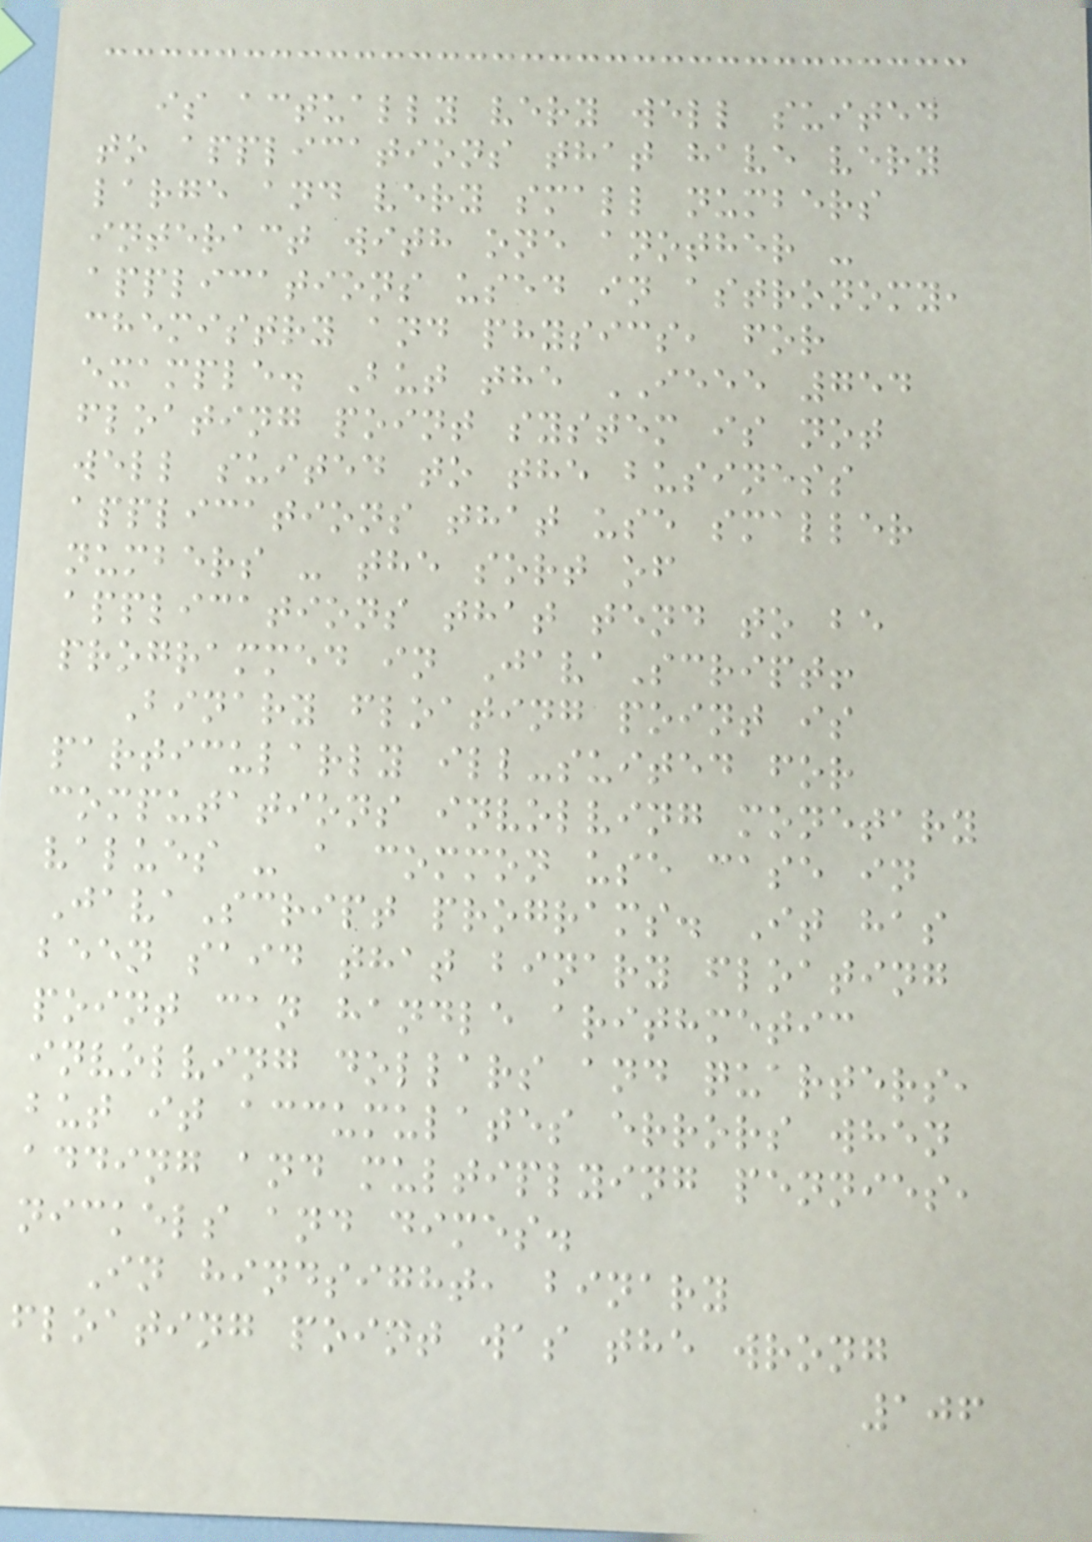is actually very well suited
to applications that have very
large and very small numbers
interact with one another -
applications used in astronomy,
chemistry and physics, for
example. But the IEEE 754
floating point system is not
well suited to the business
applications that use smaller
numbers - the sort of
applications that tend to be
programmed in JavaScript!
Binary floating point is
particularly ill-suited for
computations involving monetary
values - a common use case in
JavaScript programs. It has
been said that binary floating
point can handle arithmetic
involving dollars and quarters,
but it accumulates errors when
adding and multiplying pennies,
nickels and dimes.
In hindsight, binary
floating point was the wrong
106
